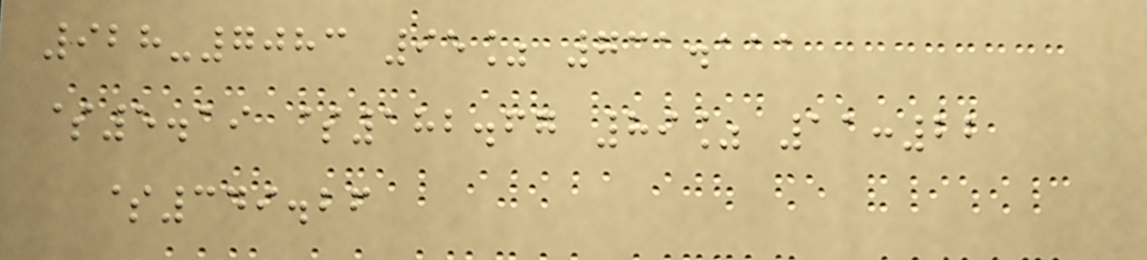928-7083 95% 731.111
$5.19 $182.67 89% 11:22
$349.26
